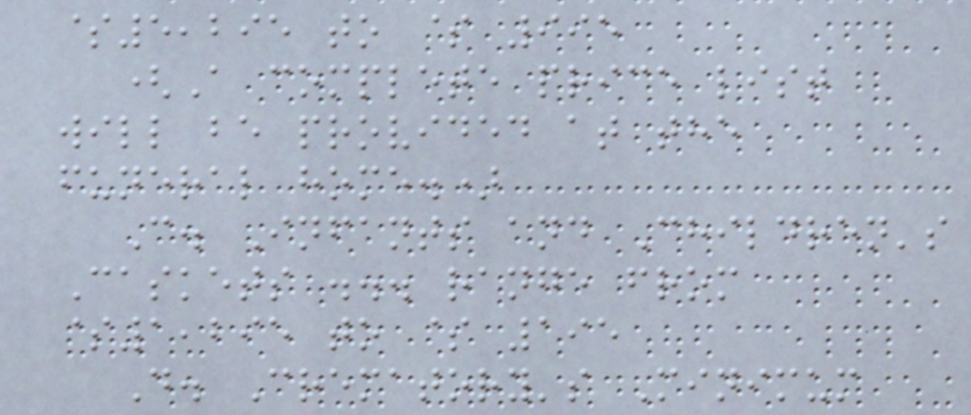$5,295 to $ 995
(A complete price list
will be provided at the
funeral home.)
C. Infants and Children's
Caskets ... range from
$1,295 to $ 195
D. Crematory's Minimum
